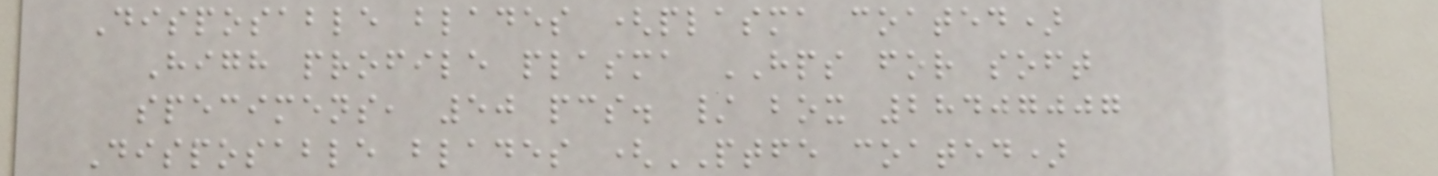Disposable blades (plasma coated)
High profile plasma HPS for soft
specimens, 50 pcs. / box 28407007
Disposable blades (PTFE coated)
